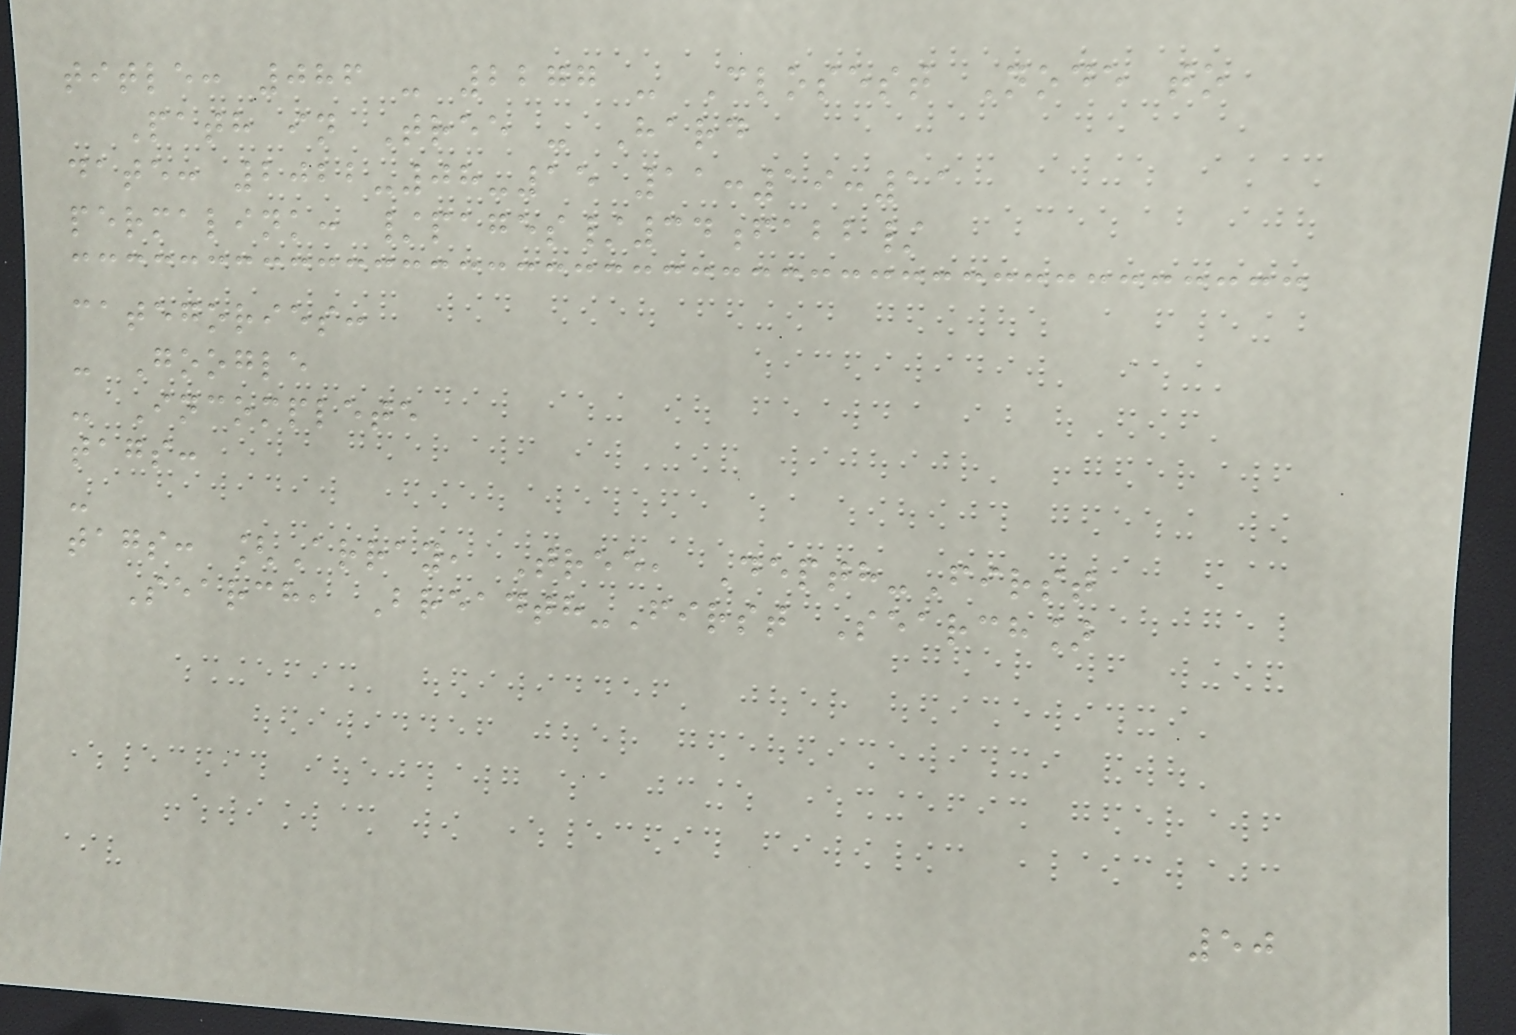title: 086 - 2277 - Closest Node to
Path in Tree - Hard
date: 2022-08-15 11:19:11
permalink: /pages/34fabb/
categories:
- Google
- Incomplete
tags:
-
tags: [Array, Tree, Depth-First
Search, Breadth-First Search]
50
